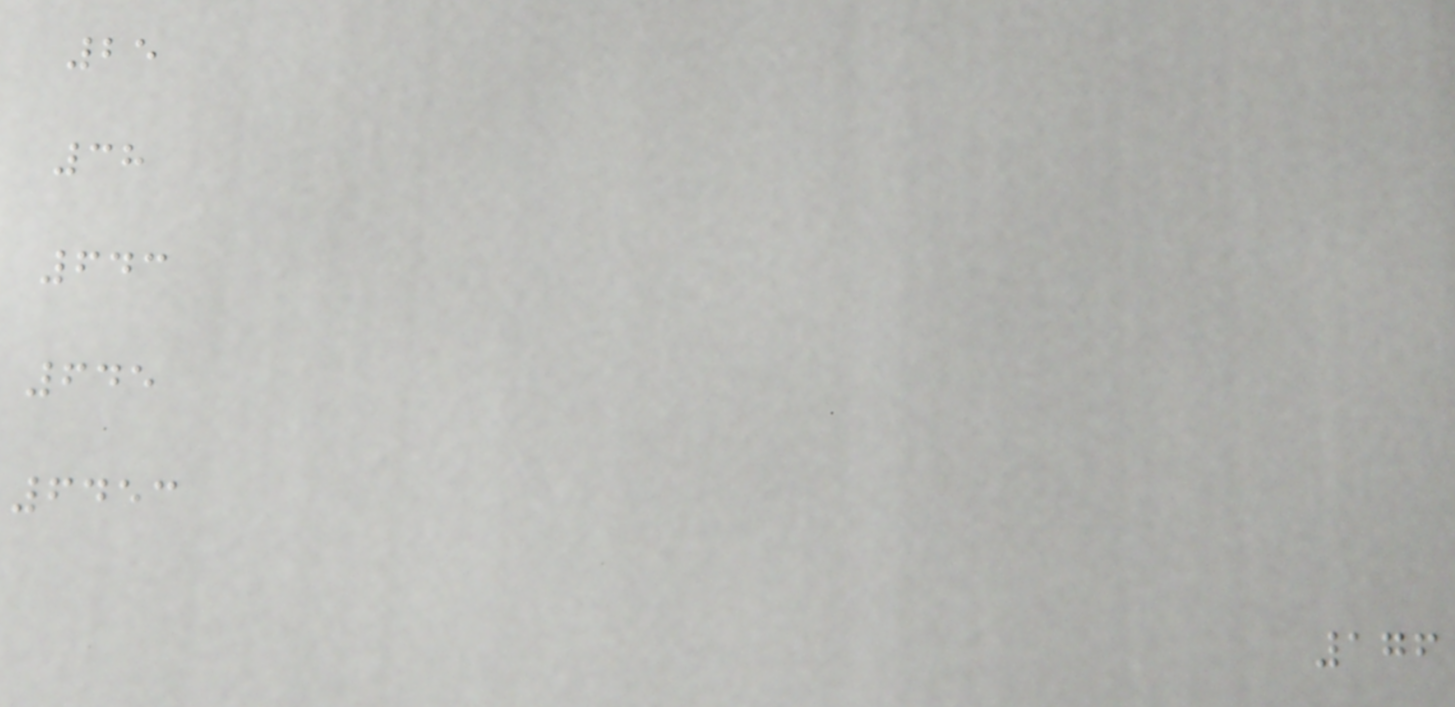25
38
643
645
6453
176
